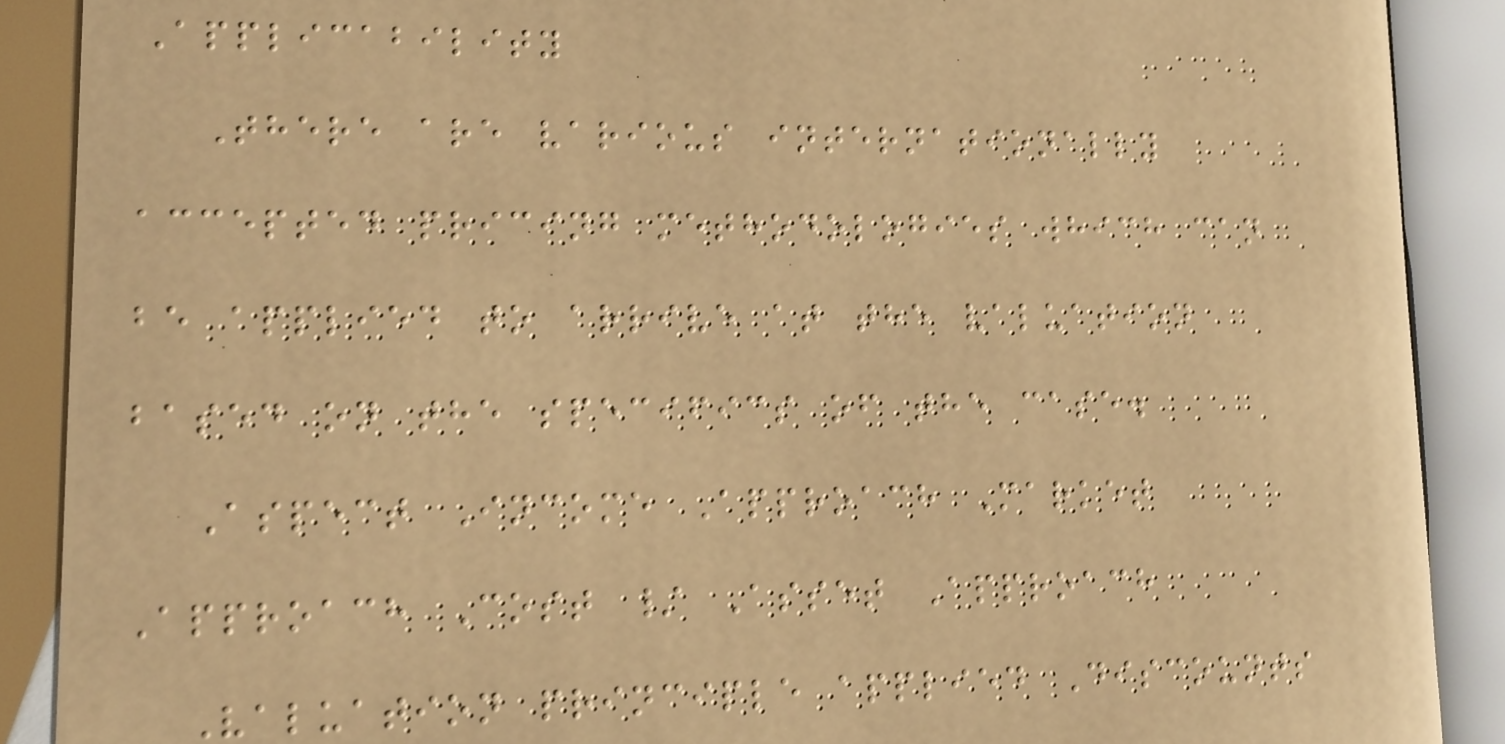Applicability
There are various internationally
accepted pricing methodologies which can
be applied to arrive at the valuation
based on the specifics of the case.
Aspect Income Approach Market
Approach Cost / Asset Approach
Valuation principle applied Discounts
